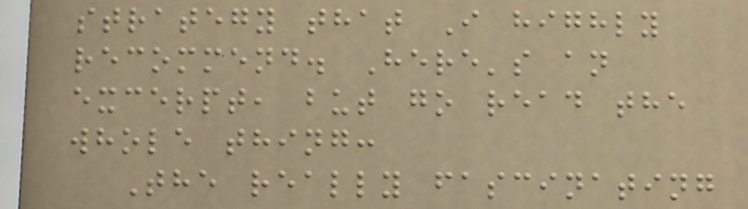strategy that I highly
recommend. Here's an
excerpt, but go read the
whole thing:
The really fascinating
